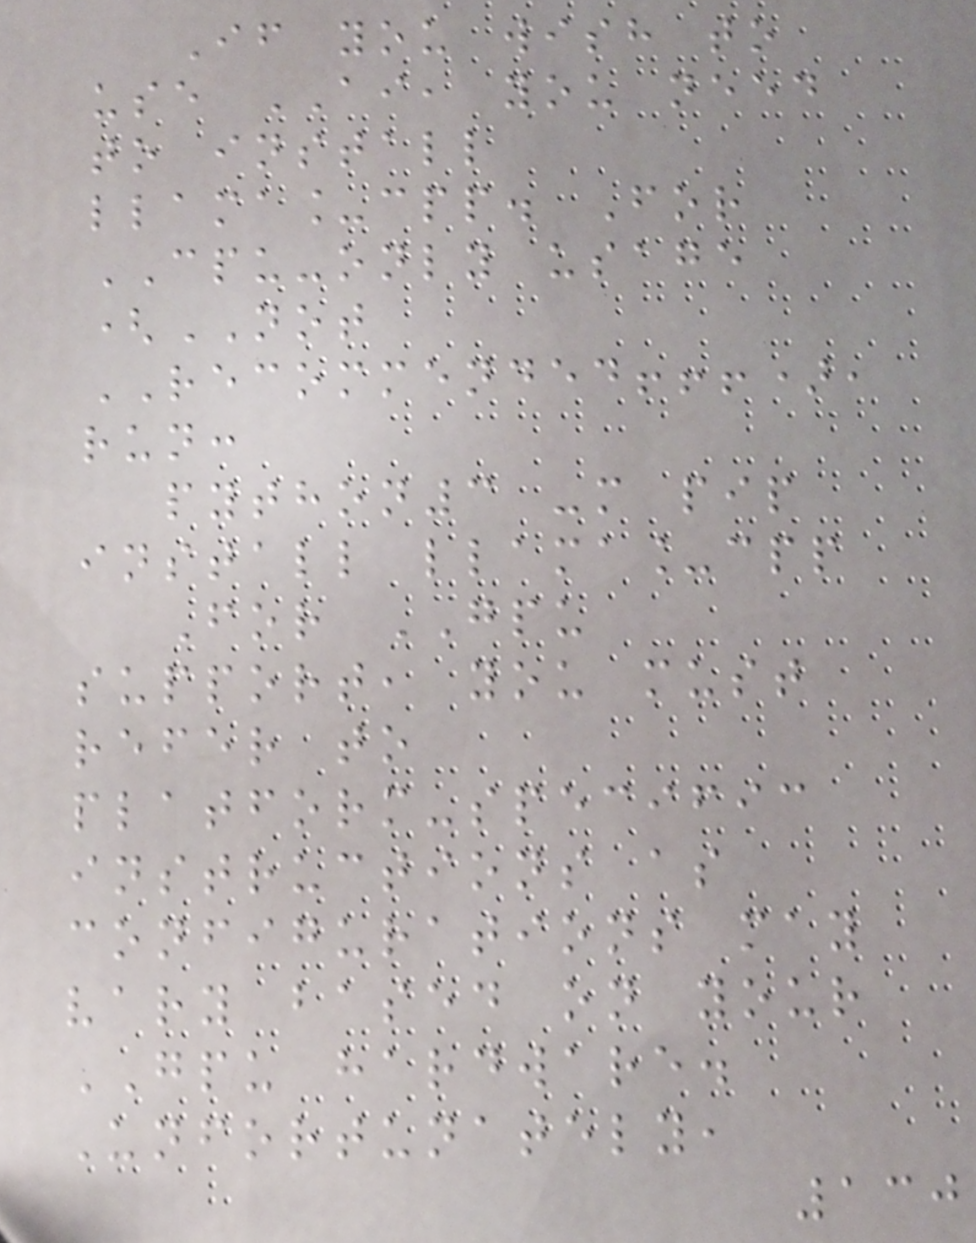If you wish to
use AI, you need
to install
llama_cpp. For
CPU-only usage
(NOT
RECOMMENDED!!!),
run:
python3 -m pip
install llama_cpp
For GPU
support, you must
refer to
platform-specific
instructions as
configurations may
vary based on your
GPU hardware.
Unfortunately,
130
